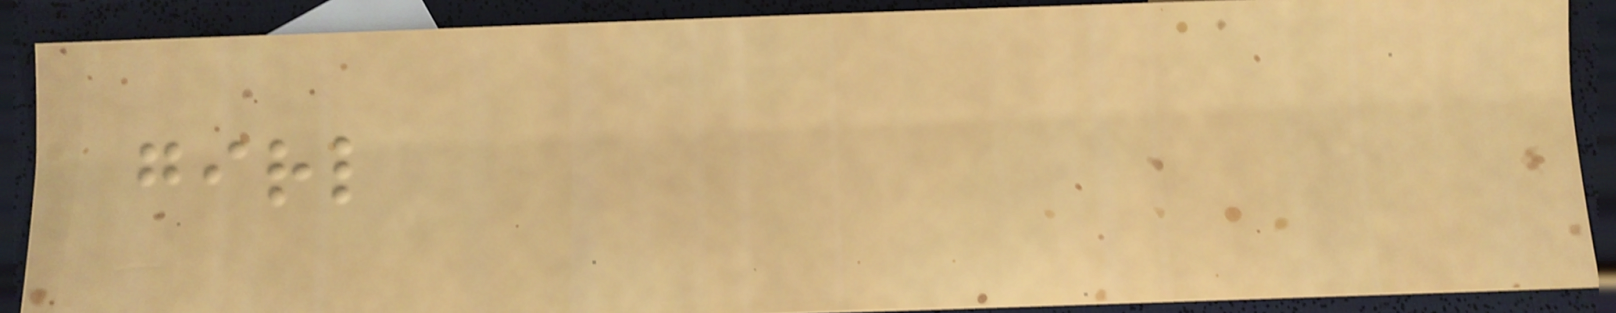girl
